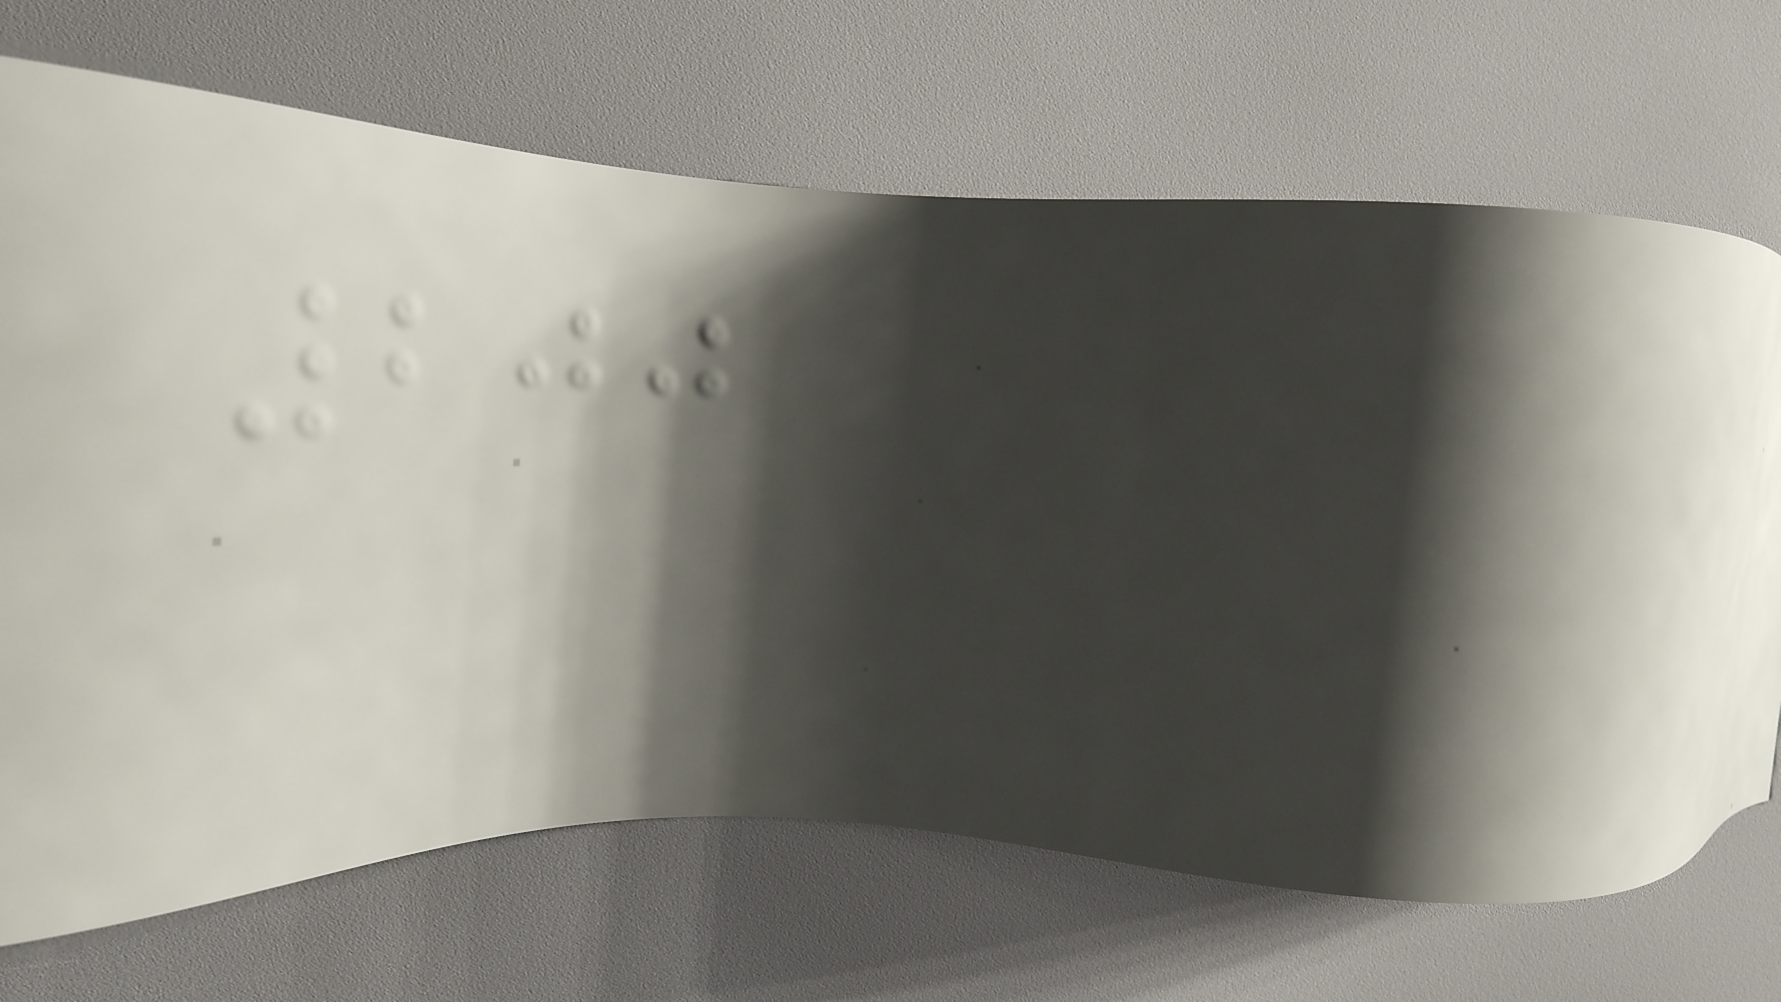200
